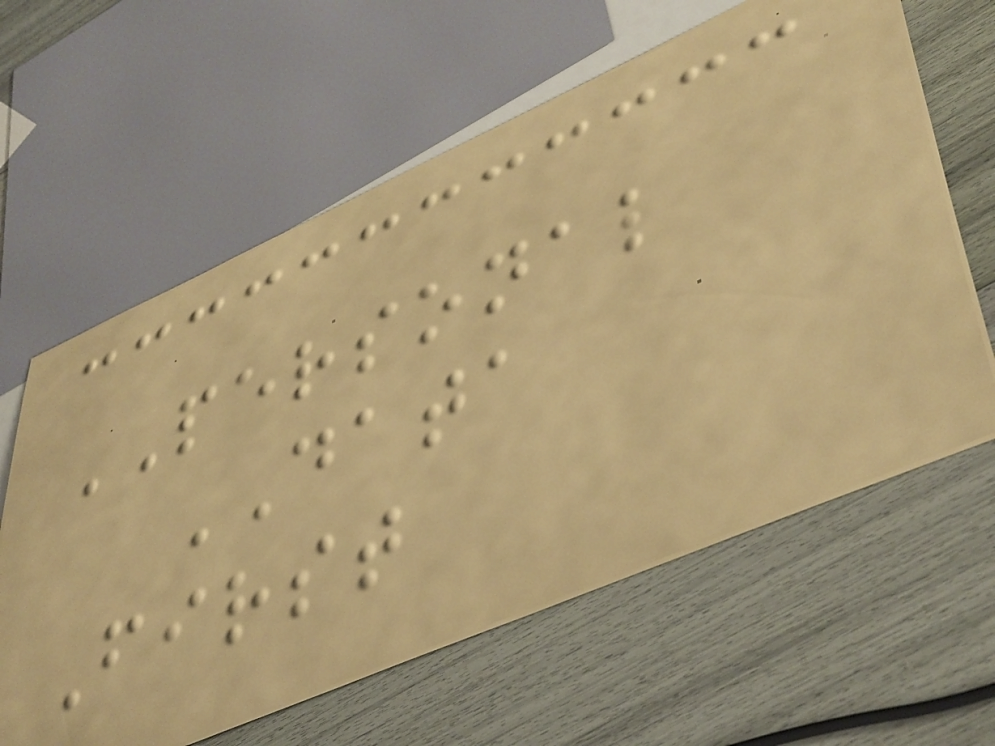PERSONAL
DATA
First
